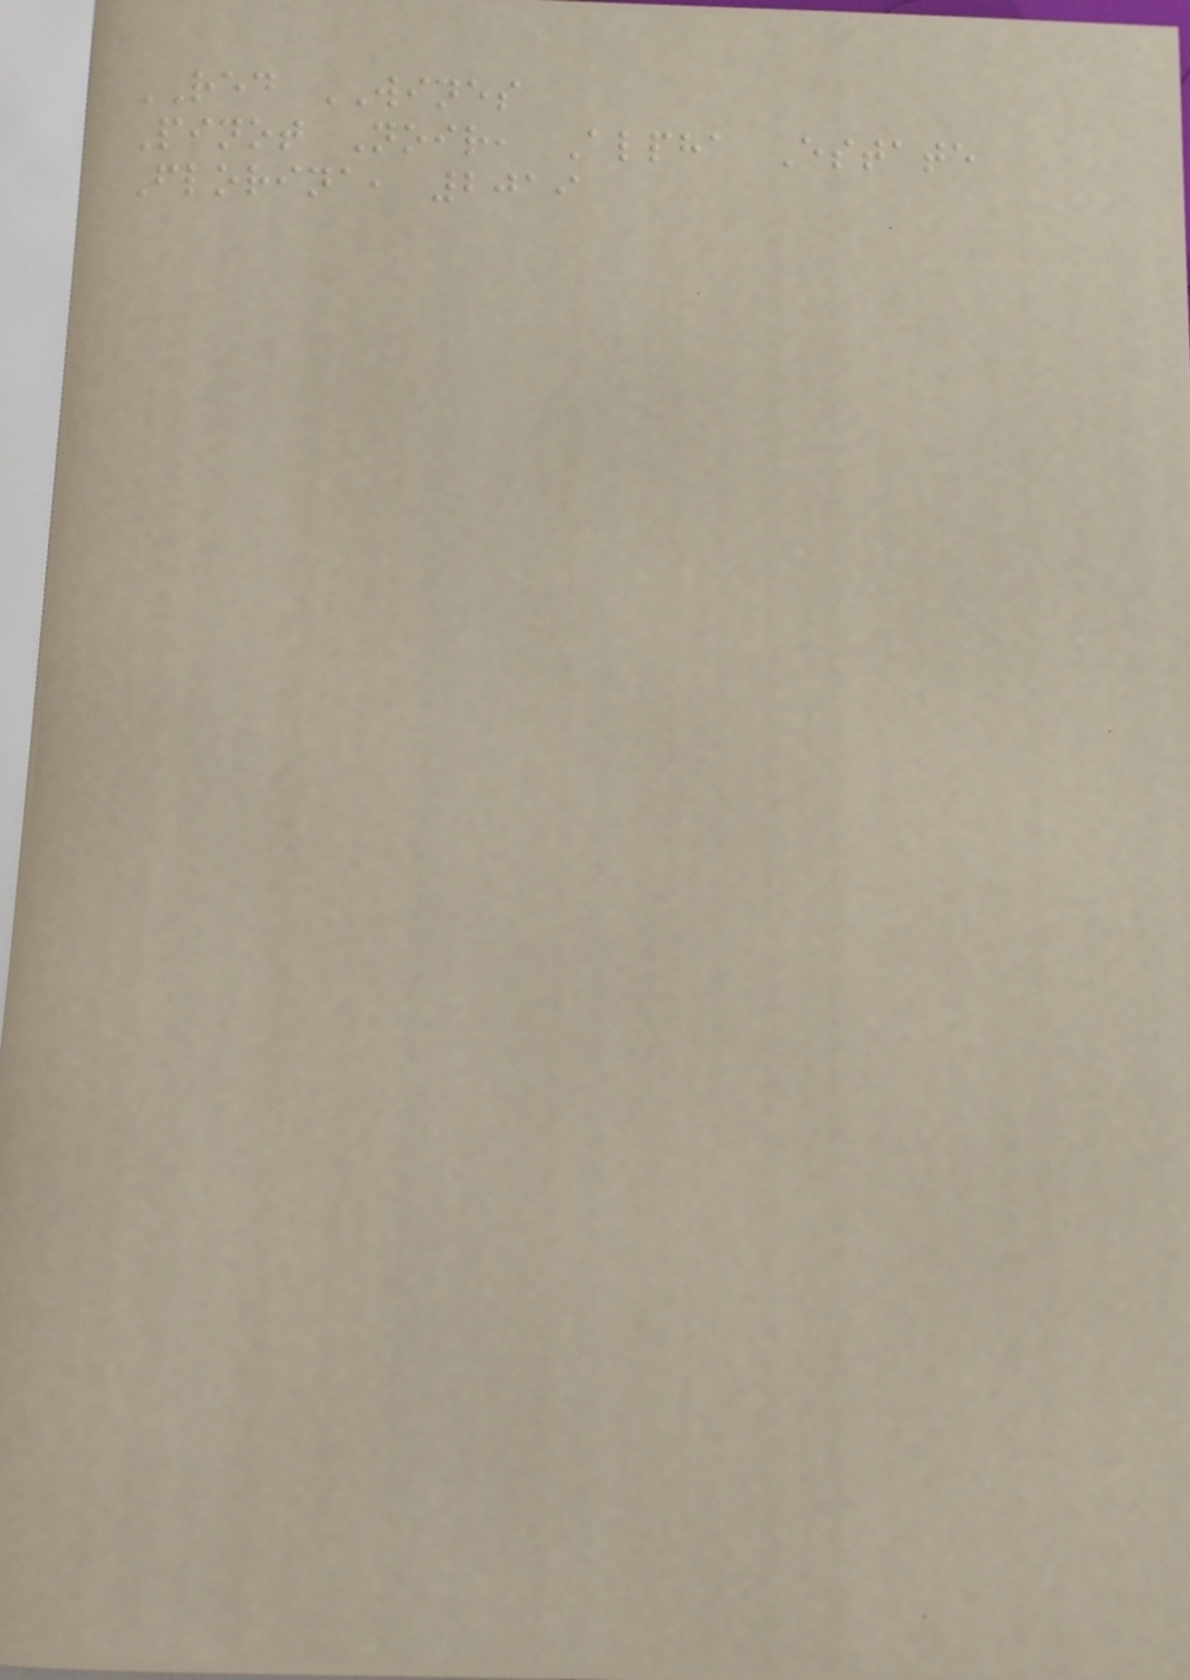RED WINES
Pinot Noir, Alpha Estate
Florina, 2019
